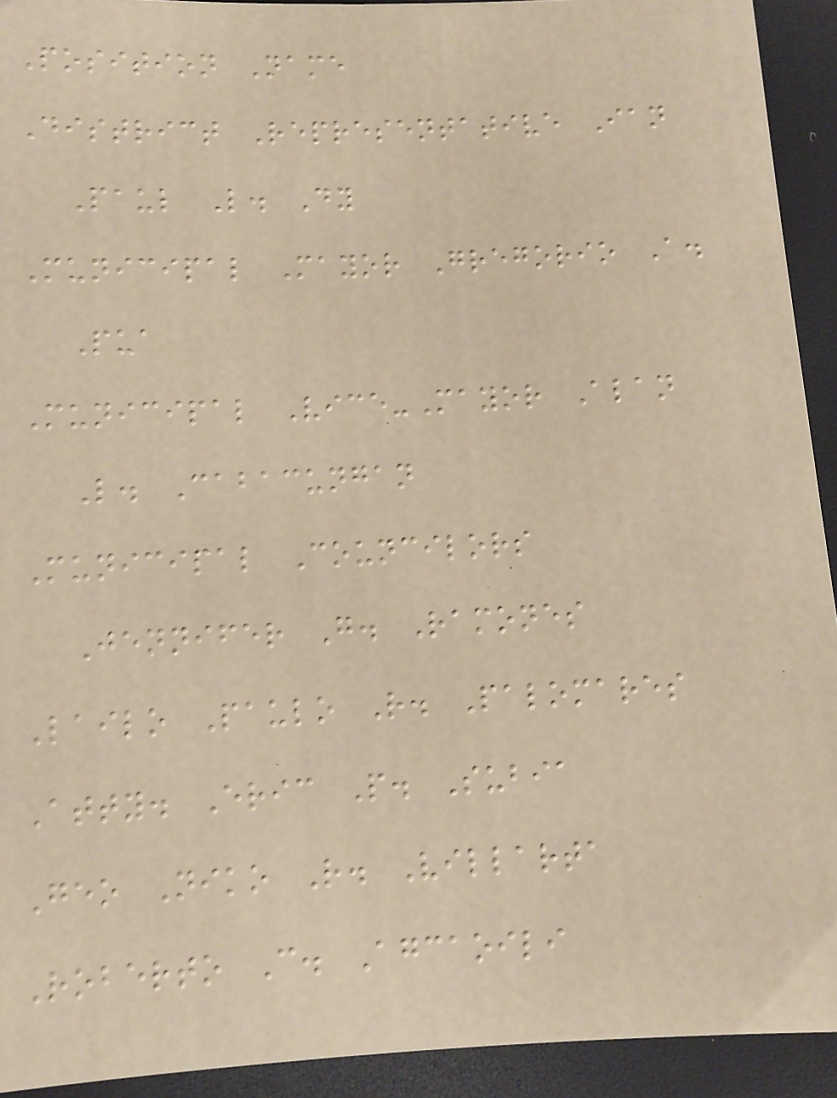Position Name
District Representative Ian
Paul L. Dy
Municipal Mayor Gregorio A.
Pua
Municipal Vice-Mayor Alan
L. Cabacungan
Municipal Councilors
Jennifer G. Ramones
Lailo Paulo R. Palomares
Atty. Eric P. Subia
Geo Niko R. Villarta
Roberto C. Agcaoili
